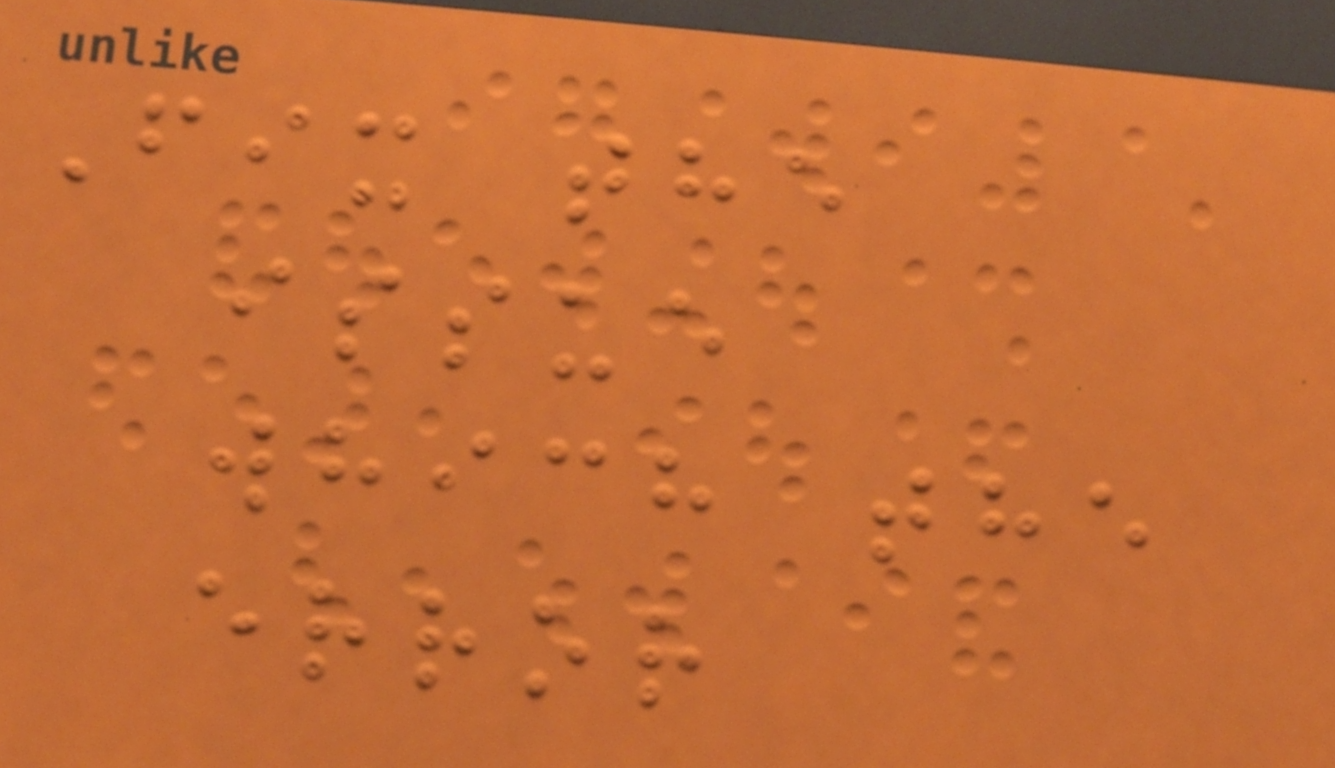Fix the
issue
which the
error
